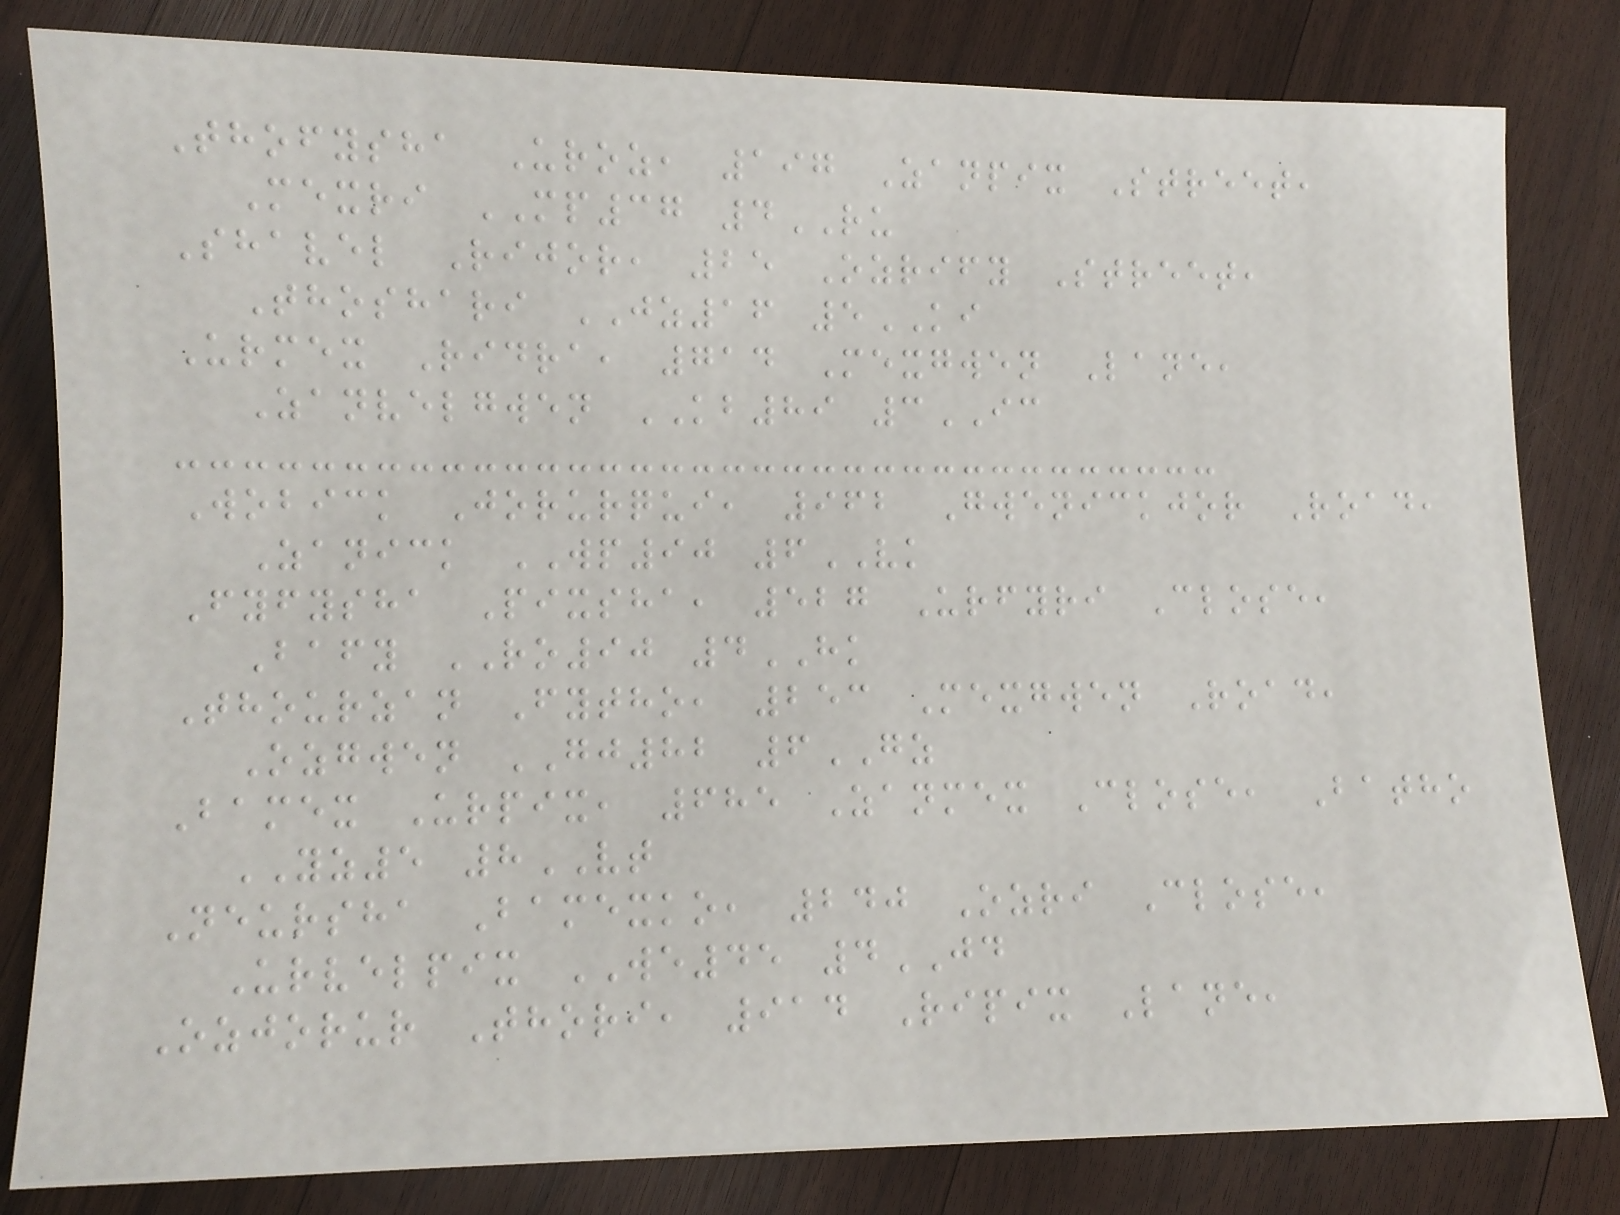Thofysha Uroz, 197 Zanpix Street,
Mexri MP37 4RU
Shavel Rijor, 25 Ozrify Street,
Thoshari JZ16 5KI
Urmex Ridra, 714 Mexgwen Lane,
Zanvelgwen KB89 3IC
Wobick Jorurqui, 962 Gwenickjor Road,
Zanick WP90 6VK
Fyfysha Pixsha, 527 Urfyri Close,
Bafy RO90 4HK
Thourzan Fytho, 253 Mexgwen Road,
Ozgwen GJ82 6GZ
Bamex Urpix, 685 Zanmex Close, Batho
YZ5 8VT
Neursha Bamexko, 240 Ozri Close,
Urvelpix WE45 4JD
Ozjorur Thori, 914 Ripix Lane,
